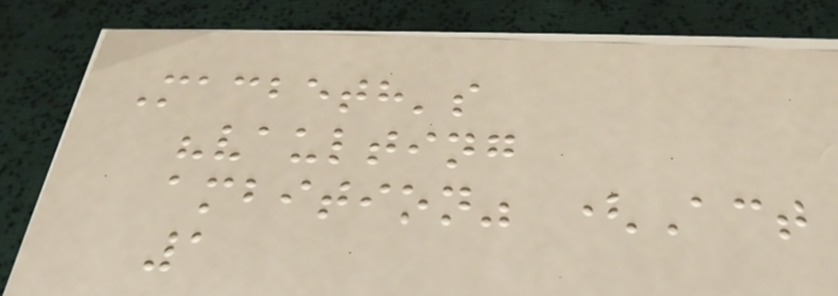Macbeth's
"vaulting
ambition" (Act
1
